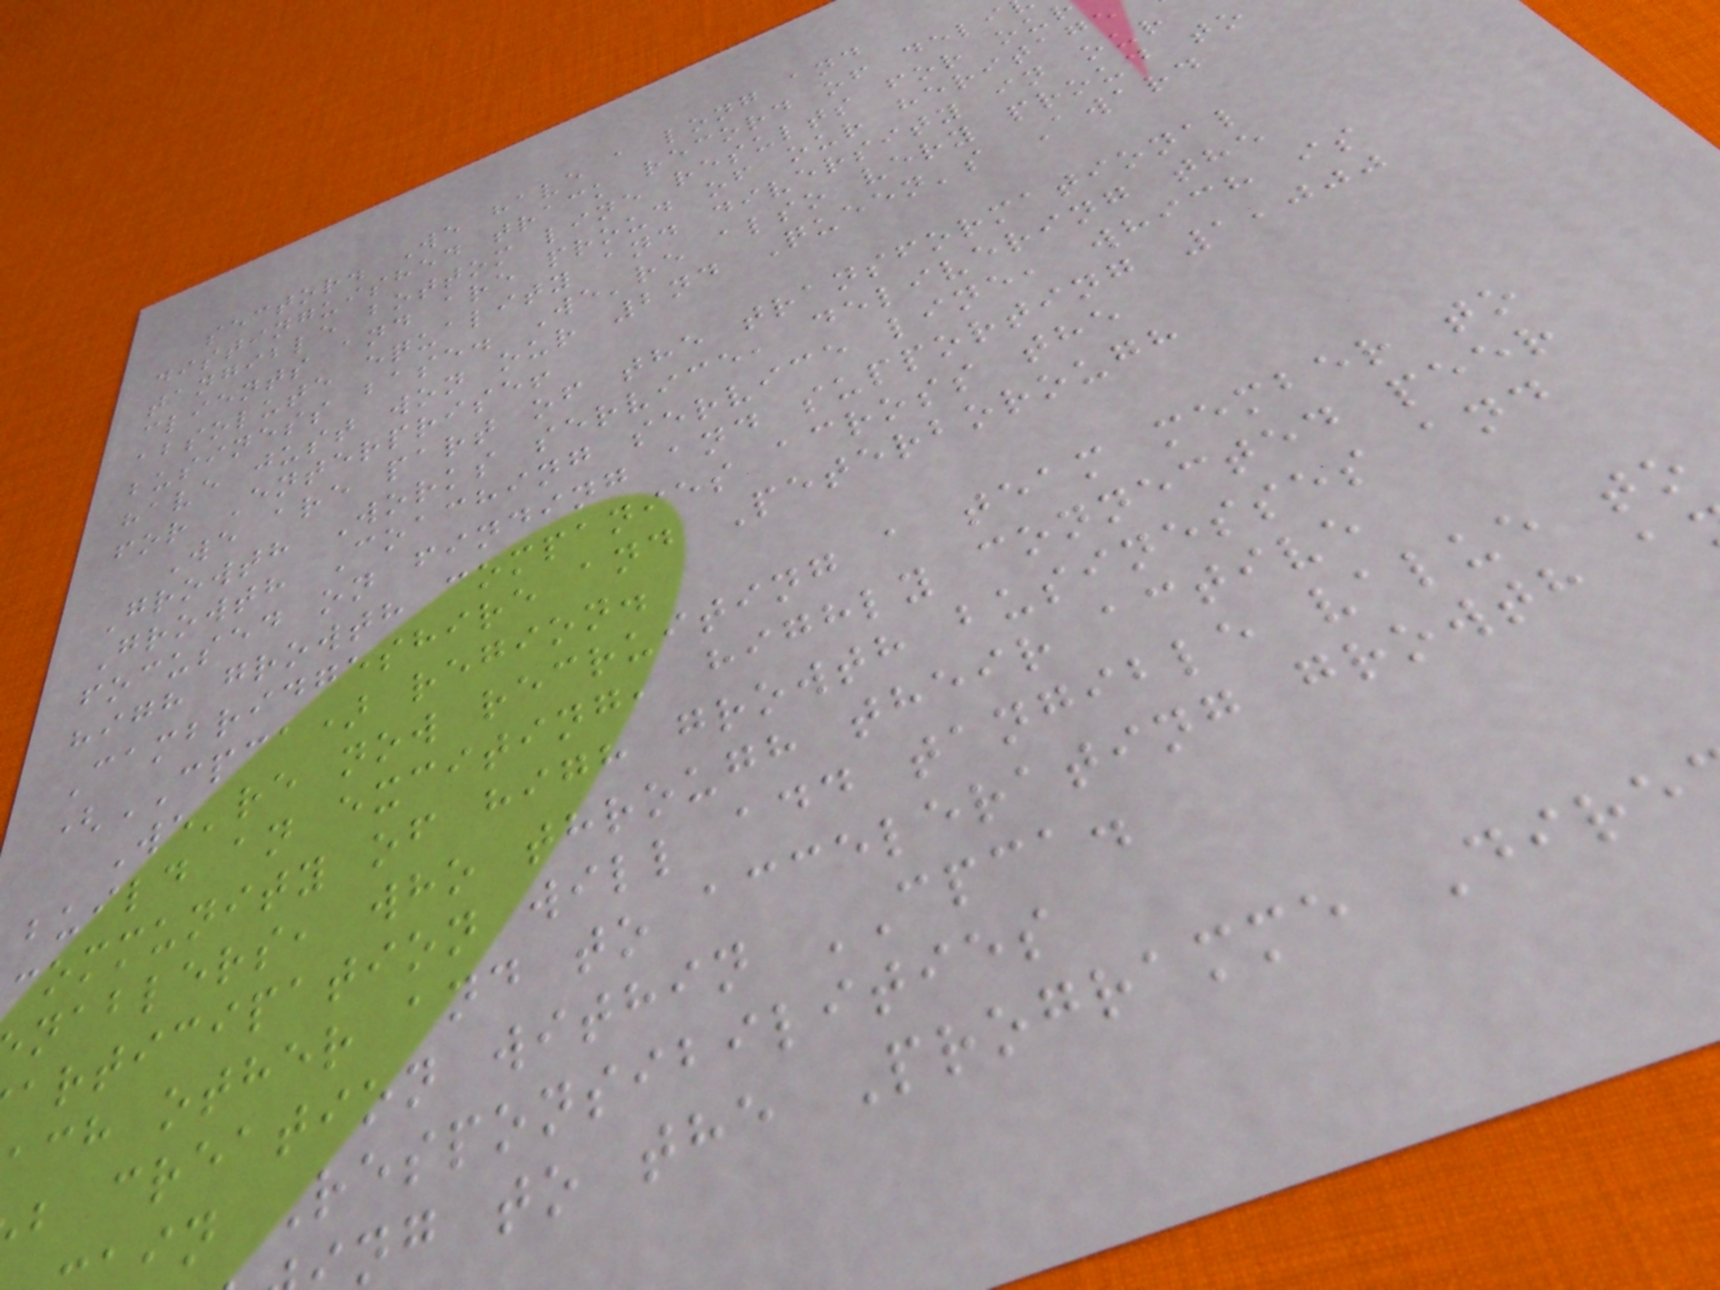sector. We have a long and
distinguished track record of deli
tangible bottom line results for ou
clients and are proud of our heritage
absolute equality and diversity in our
business base. We're also very proud to
have just won our 2nd Queen's Award
for Enterprise!
We are part of the transformational
Growth Works service, delivering the
Growth Coaching service line, which is
focused on finding and supporting 1,000
high growth companies across the
Cambridgeshire and Peterborough
(CPCA) region.
We're now recruiting a team member to
build an exciting, highly connected peer
community of high growth businesses and
nablers, who through their active
articipation will add tangible value to
ach other and to accelerating growth a
b creation within CPCA.
in Responsibilities
ng to the Programme Dire
